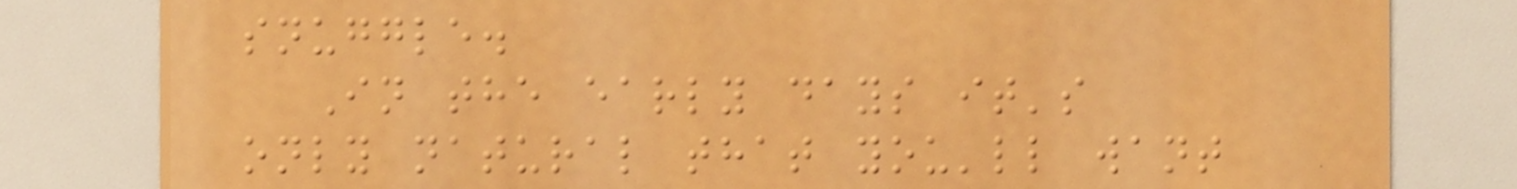snuggle.
In the early days it's
only natural that you'll want
